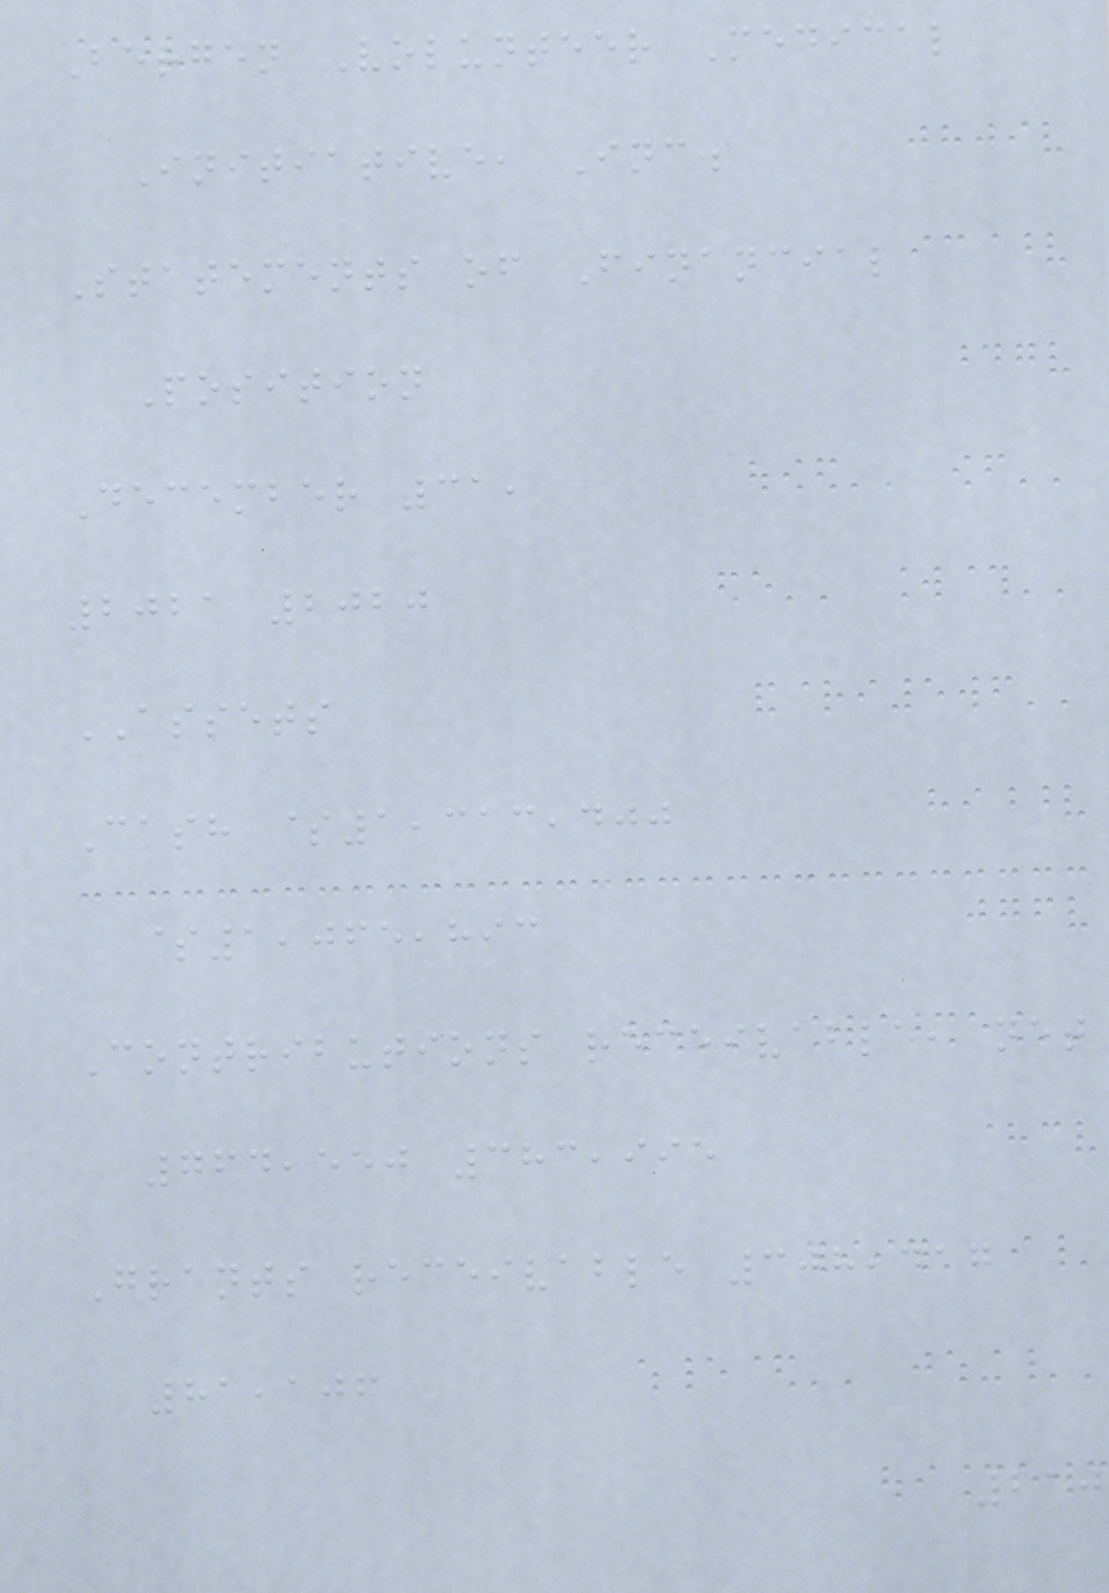Bergen Volunteer Medical
Initiative, Inc.
Statements of Financial
Position
December 31,
2021 2020
ASSETS
Cash $1,313,400
$1,065,893
Contributions receivable, net
764,550 383,995
Grants receivable 308,417
81,106
210
